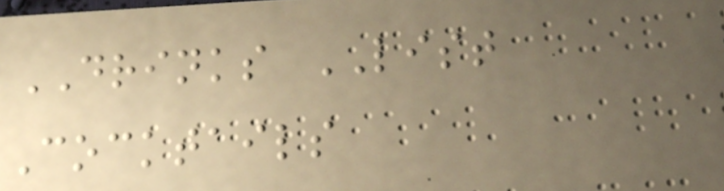DRINKS LIST
Cocktails
